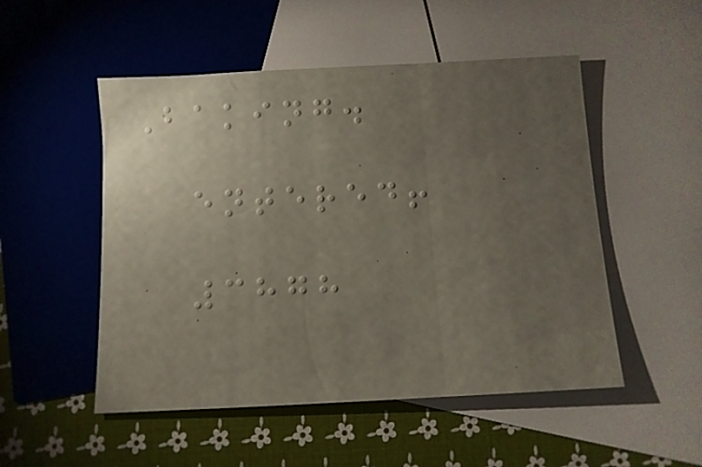Baking.
entered!
3878
